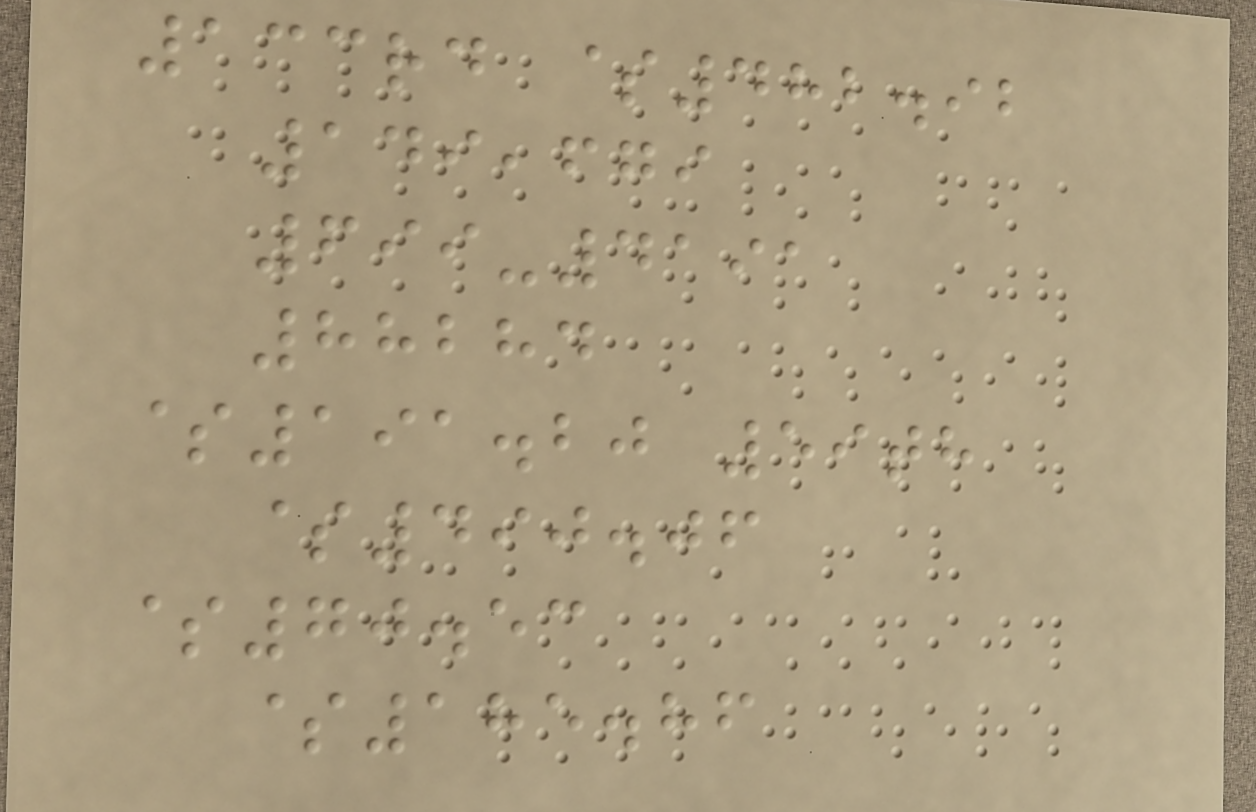133rd $482.92
149,679
699-4191
88284
$191.20 59th
$490.06
$70.53
$185.86
